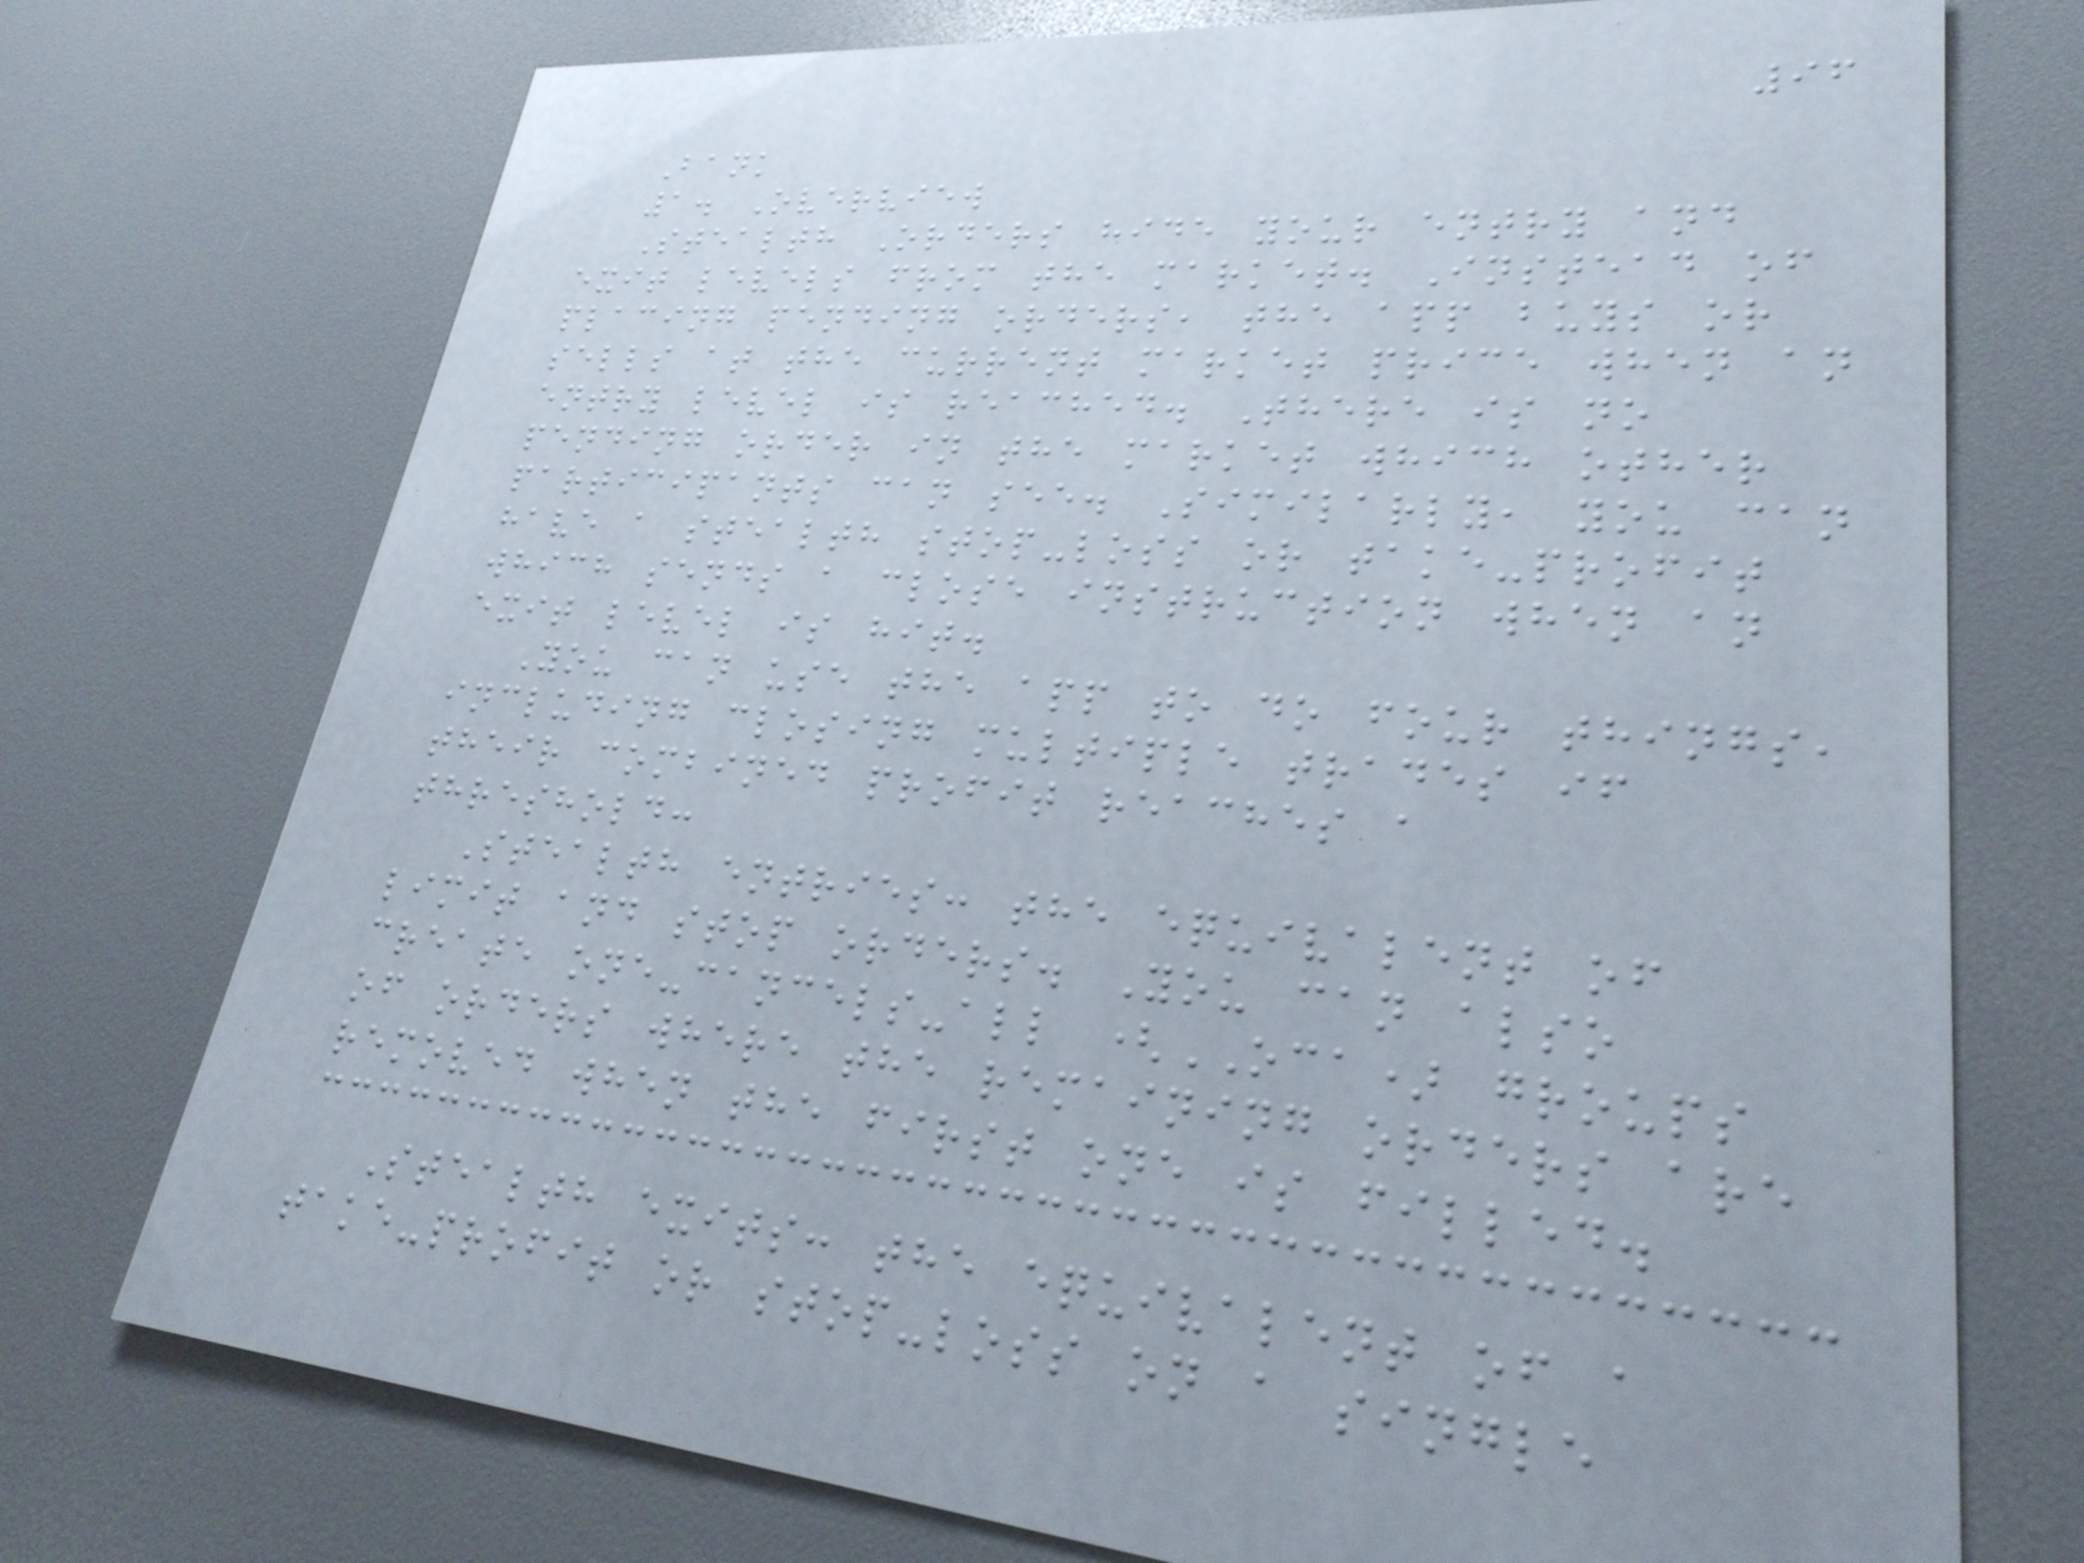96
Bank
1. Overview
Stealth Orders hide your entry and
exit levels from the market. Instead of
placing pending orders, the app buys or
sells at the current market price when an
entry level is reached. There is no
pending order in the market which other
participants can see. Similarly, you can
have a stealth stop-loss or take-profit
which sends a close instruction when an
exit level is hit.
You can use the app to do four things,
including closing multiple trades if
their combined profit reaches a
threshold:
Stealth entries: the equivalent of
limit and stop orders. You can also
create one-cancels-all (OCA) groups
of orders where the remaining orders are
removed when the first one is filled.
Stealth exits: the equivalent of a
take-profit or stop-loss on a single
